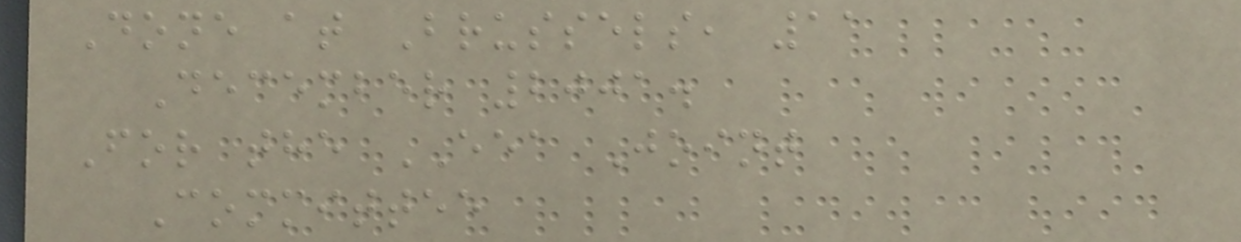Done at Brussels, 11
December 2001.
For the EEA Joint
Committee
